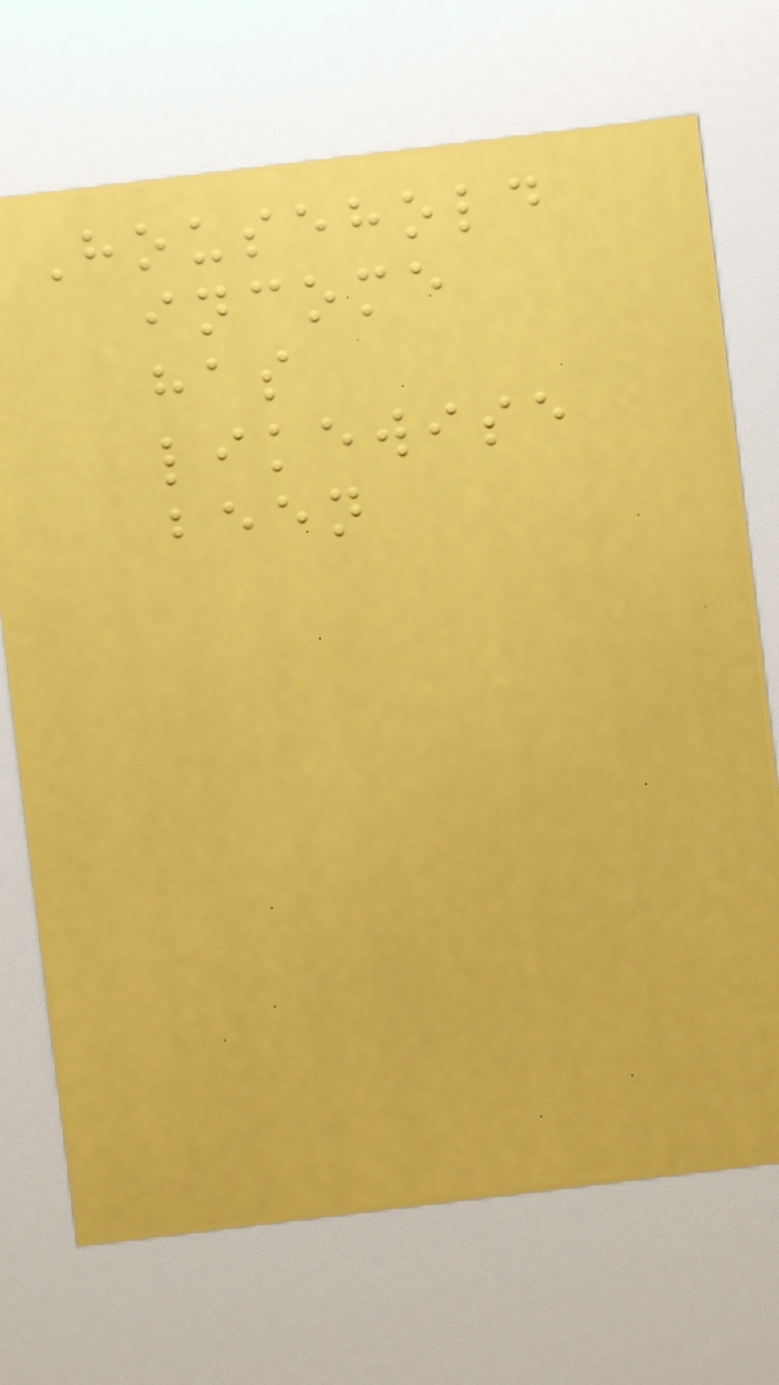Household
income
has
likewise
been
